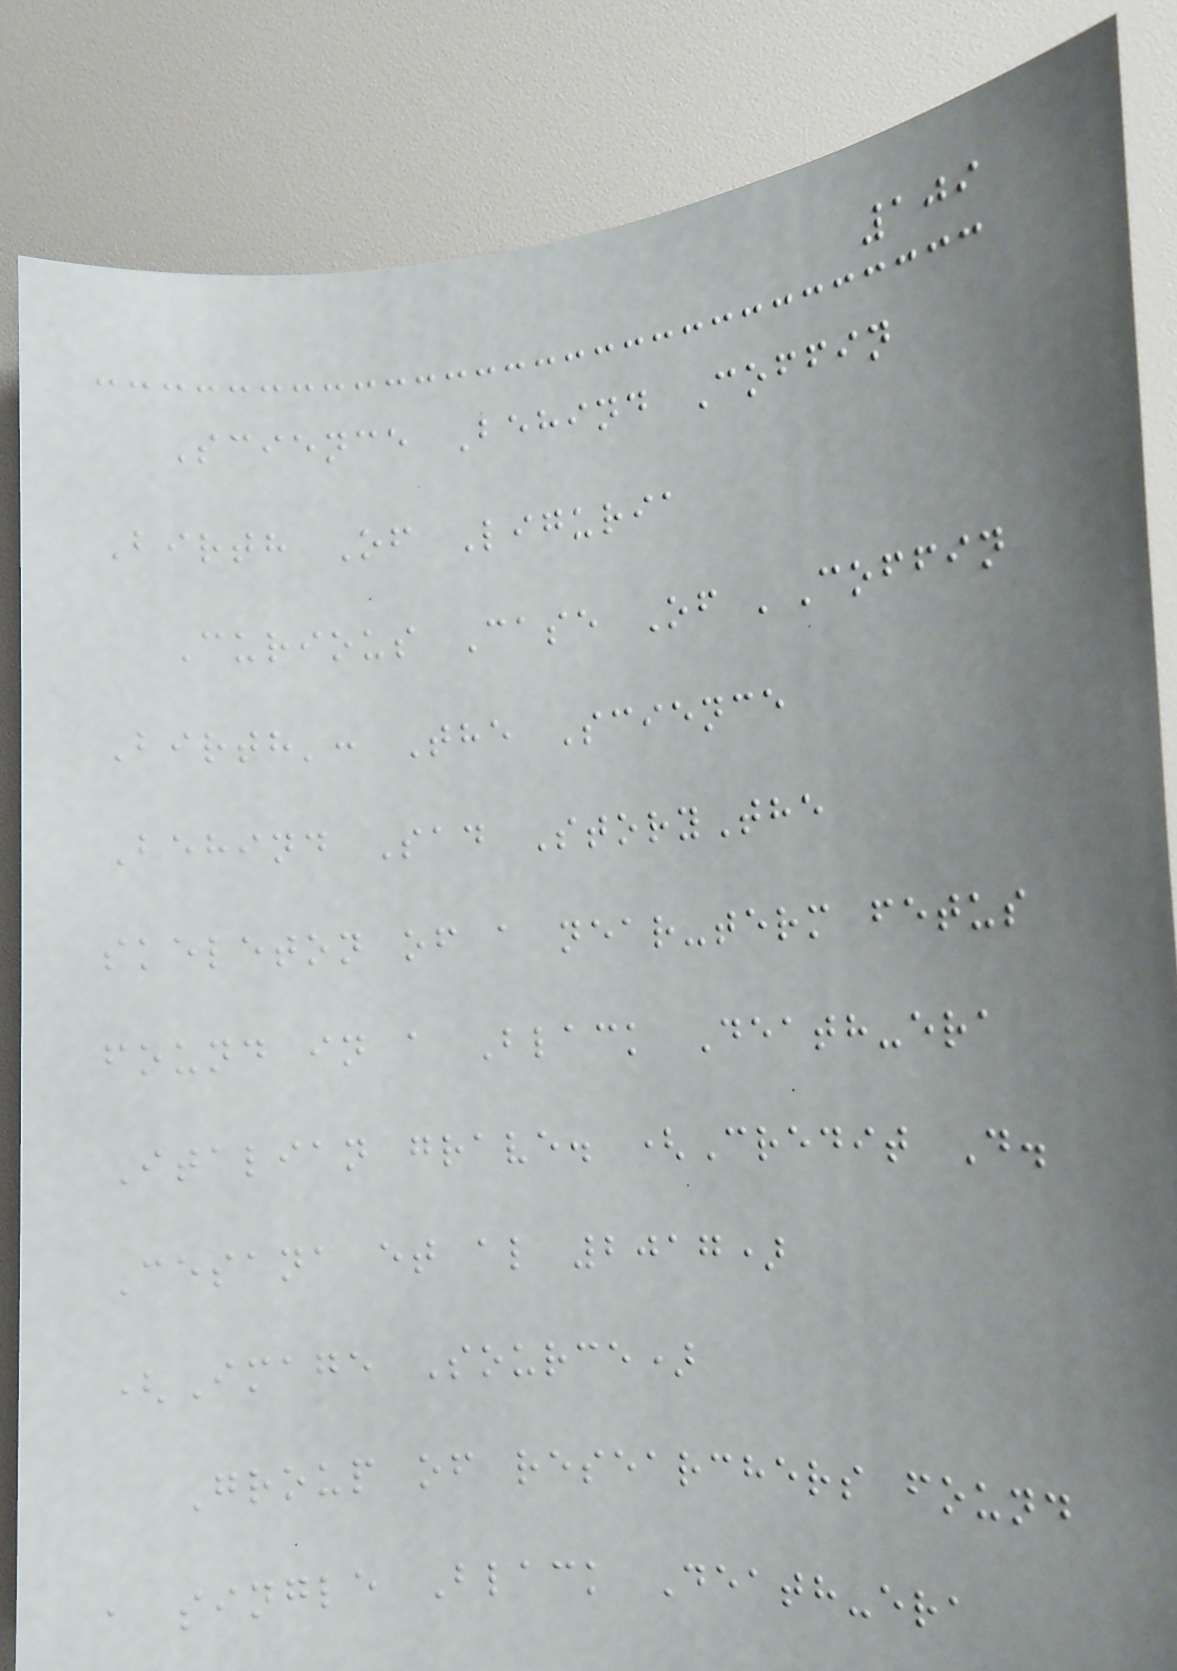109
Science Behind Coffin
Birth Of Liguria
Curious Case Of 'Coffin
Birth': The Science
Behind Sad StoryThe
skeleton of a near-term fetus
found in a Black Death-era
Italian grave. (Credit D.
Cesana et al 2017)
(Image Source)
Group of researchers found
a single Black Death-era
